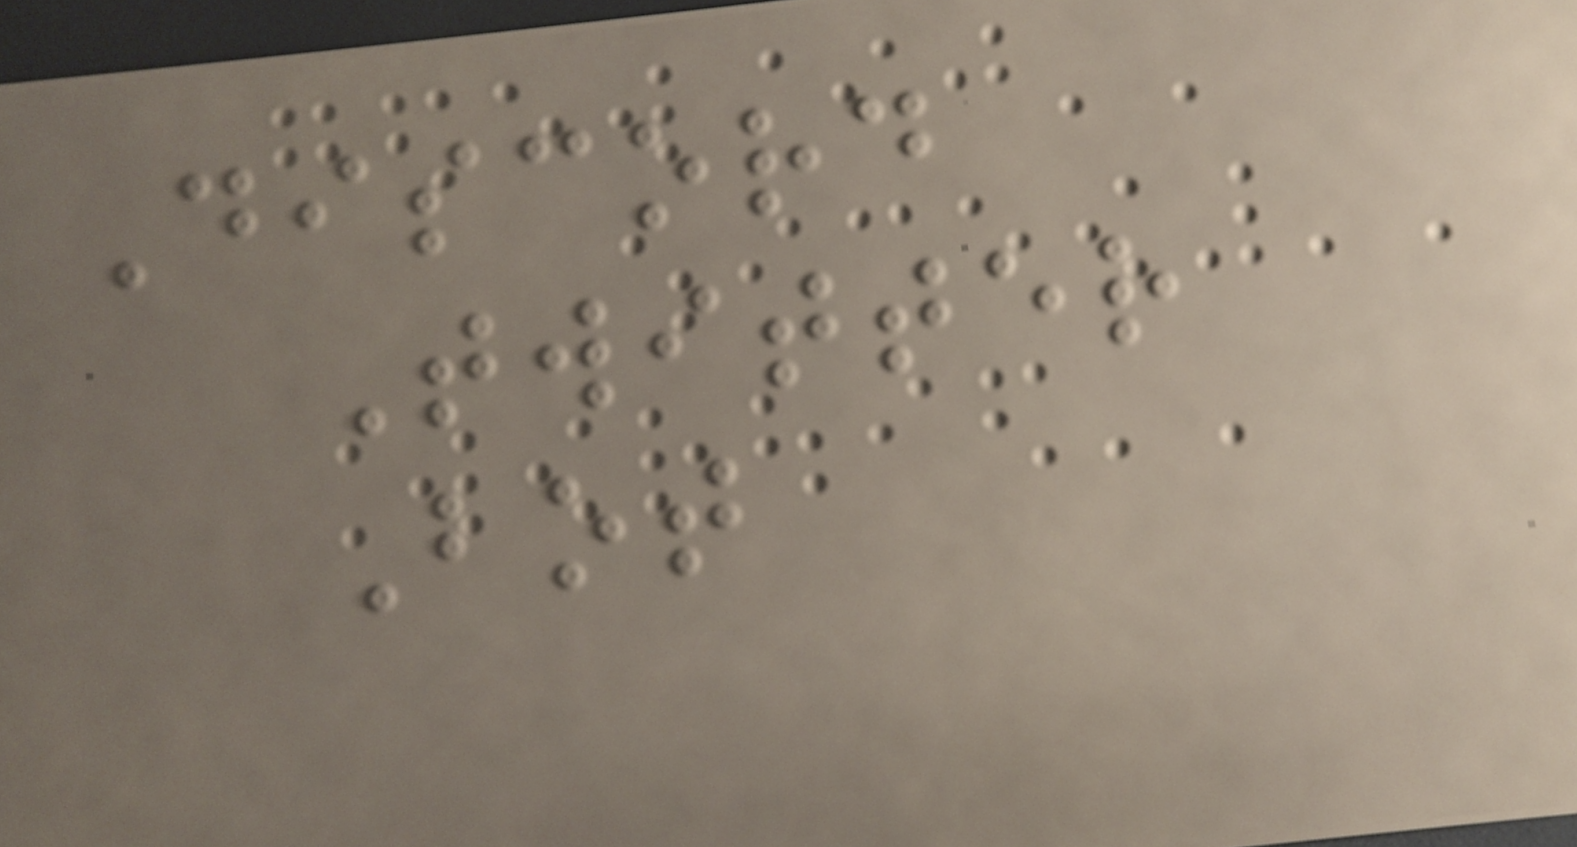Discord
Twitter
Bot
